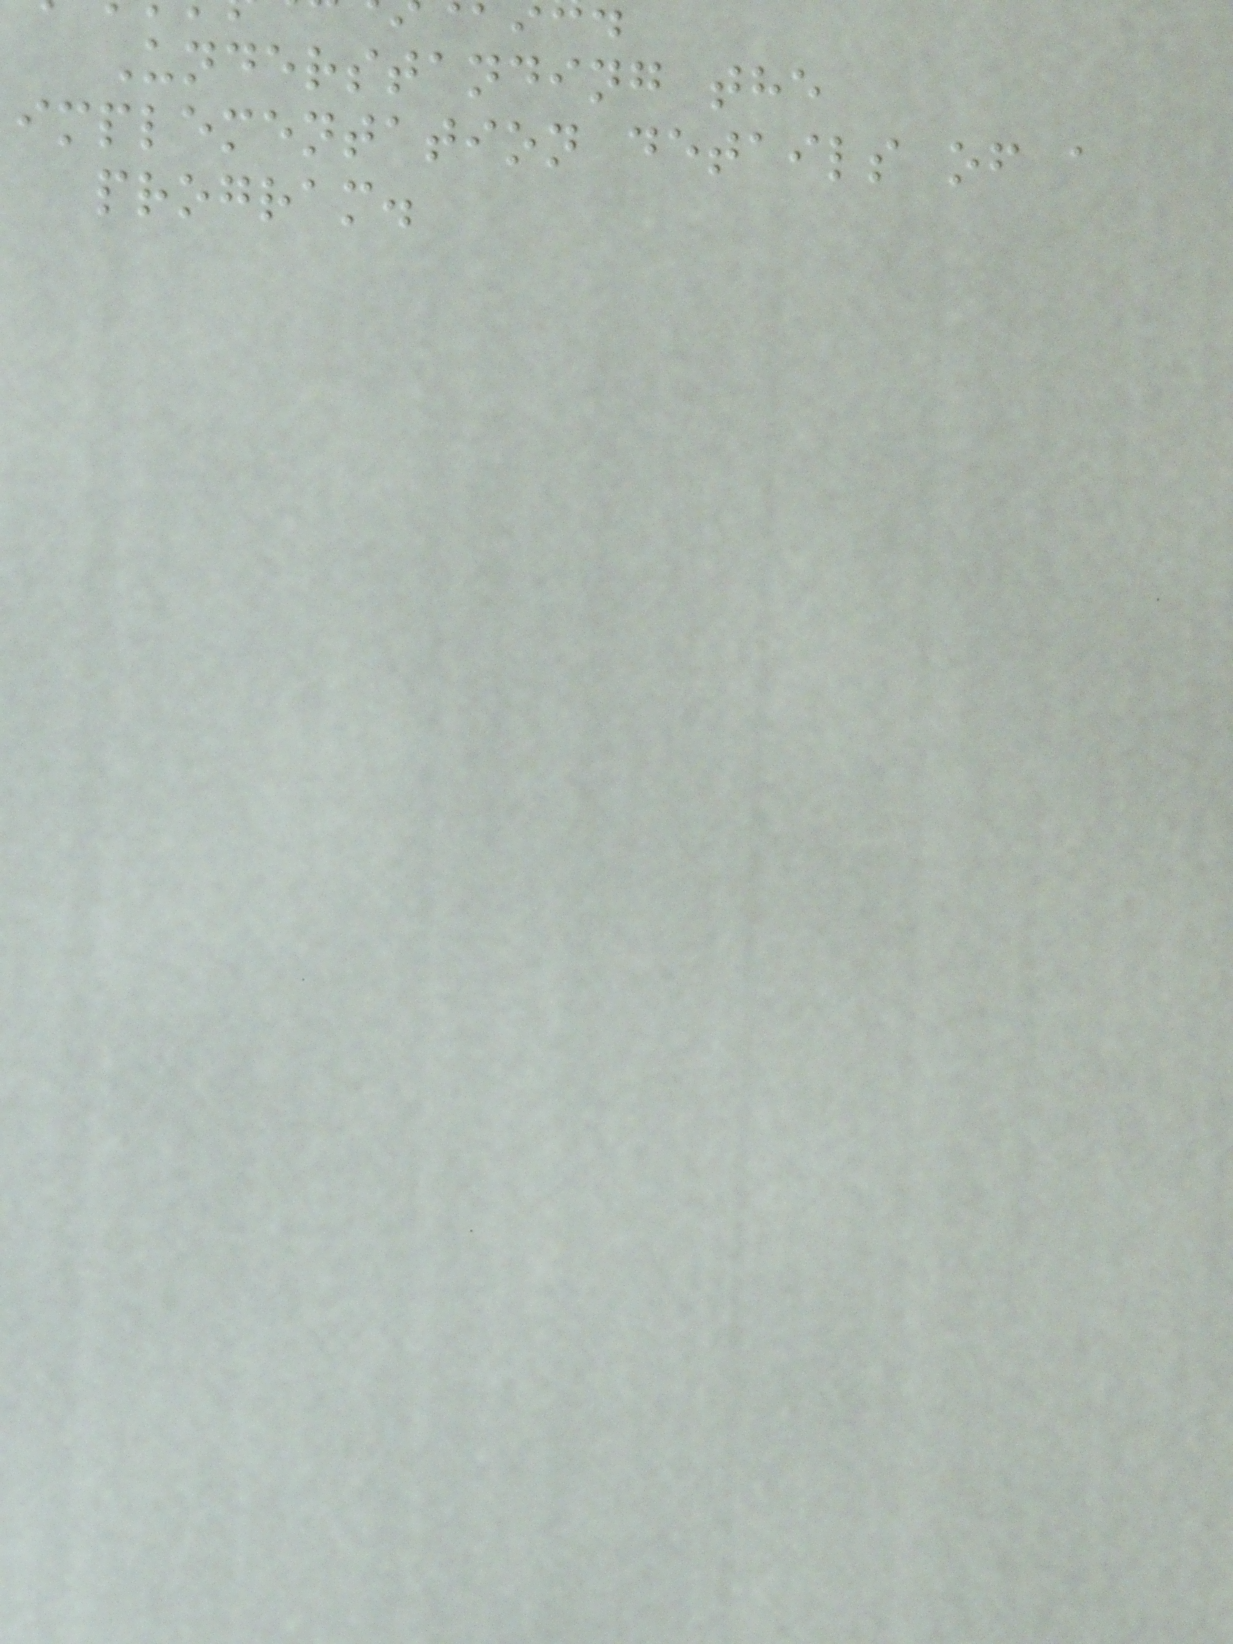Understanding the
implementation details of a
program.
